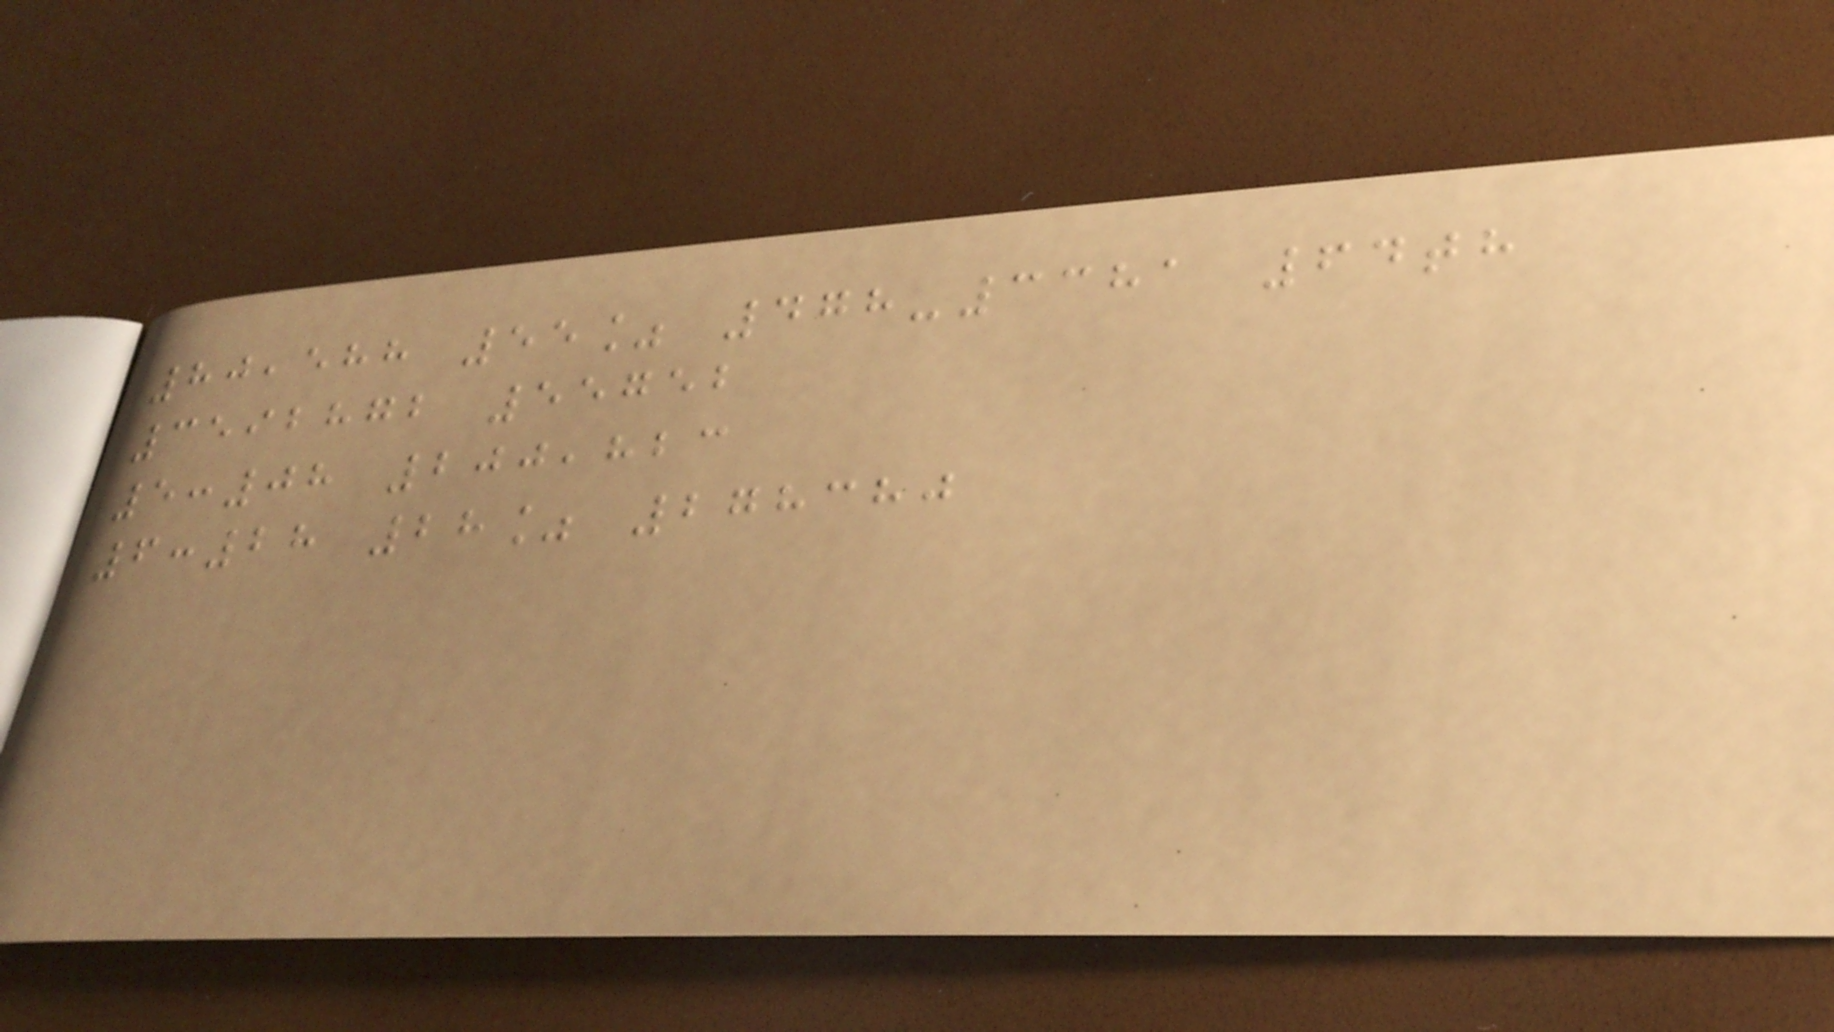80,588 55% 478-3381 64th
3592872 55752
5:08 200,823
6:28 28% 278380
